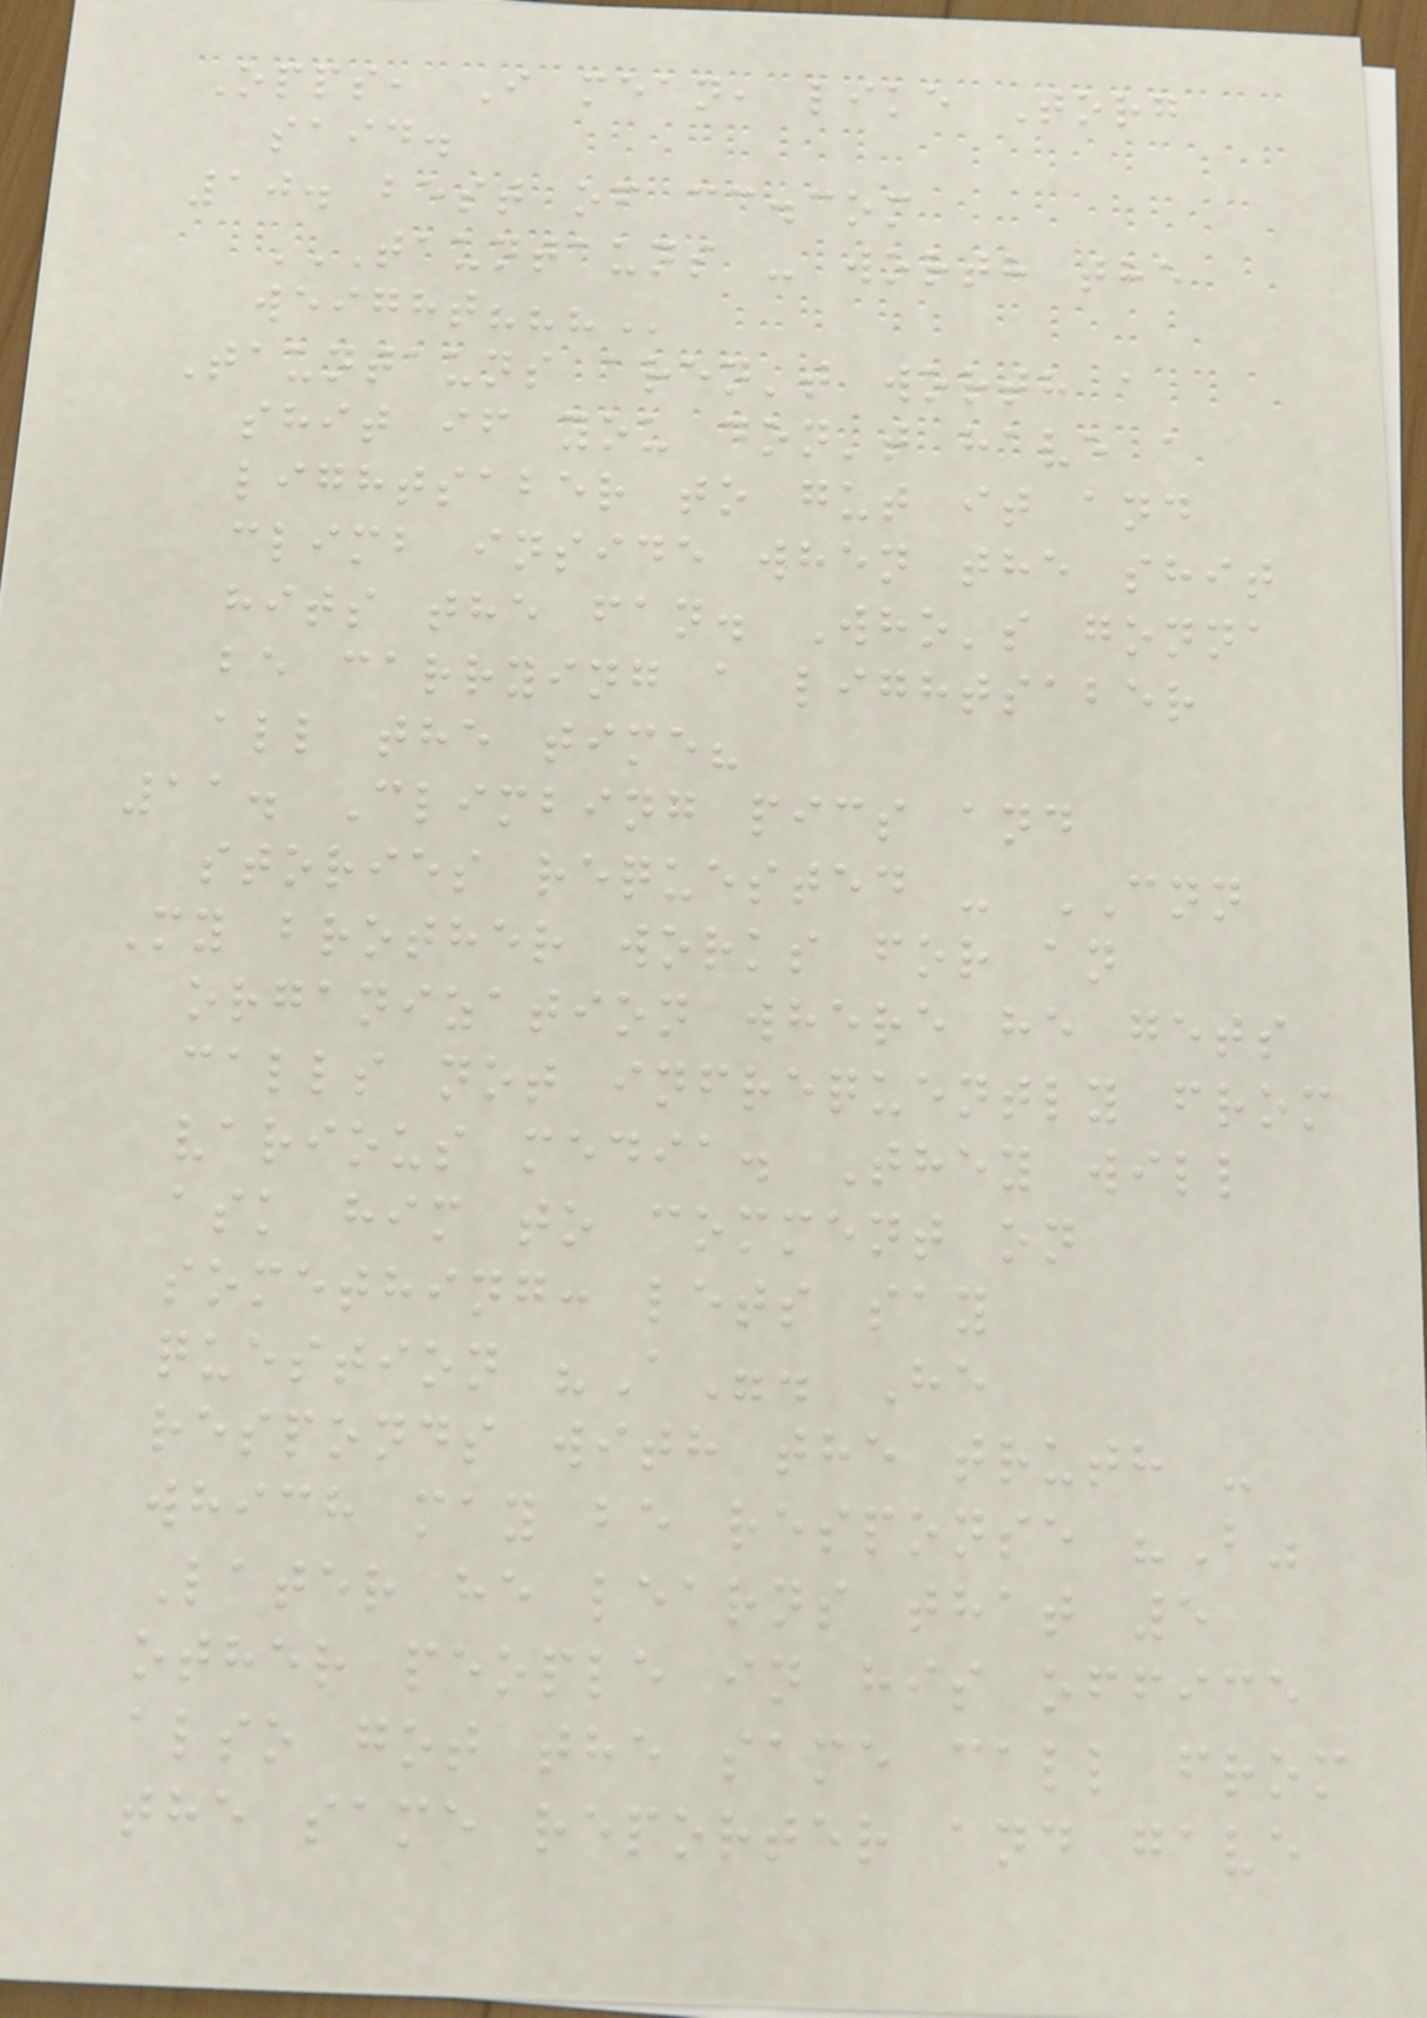Opps, I mean, like Torg
said.
10. best of cc.com
TAUNTAUNS - WORTH THE
WEIGHT???
Tauntauns aren't worth a
shit if you don't have a
lightsaber to gut it and
climb inside when the shit
hits the fan. Who's gonna
be carrying a lightsaber
all the time?
11. Climbing pics and
stories requested - CNN
My brother works for an
organization where he gets
calls not infrequently from
various media. They will
ask him to comment on
something: lets say
question "A". He
responds with the truth -
which may be response "B"
Later he learns that 5
other people in his office
also got the same call from
the same reporter and gave
